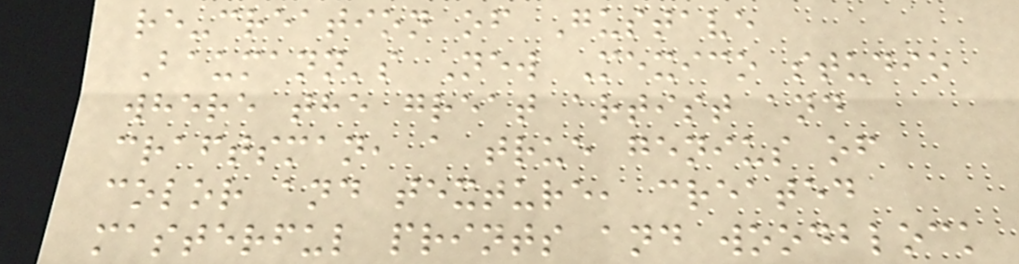re-creation of Gustave
Baumann's New Mexico studio
where the great artist and
craftsman, a true genius of
color and texture, created
masterful prints and woodblock
